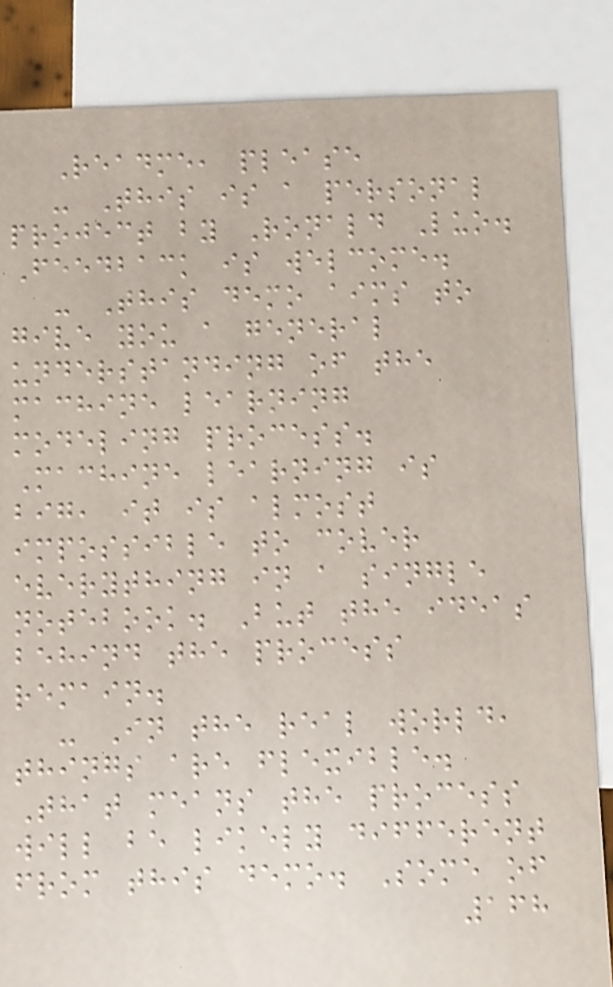Readme, please
- This is a personal
project by Ronald Luo.
Feedback is welcome.
- This demo aims to
give you a general
understanding of the
machine learning
modeling process.
Machine learning is
big, it is almost
impossible to cover
everything in a single
notebook. But the ideas
behind the process
remain.
- In the real world,
things are flexible.
That means the process
will be likely different
from this demo. Some of
168
